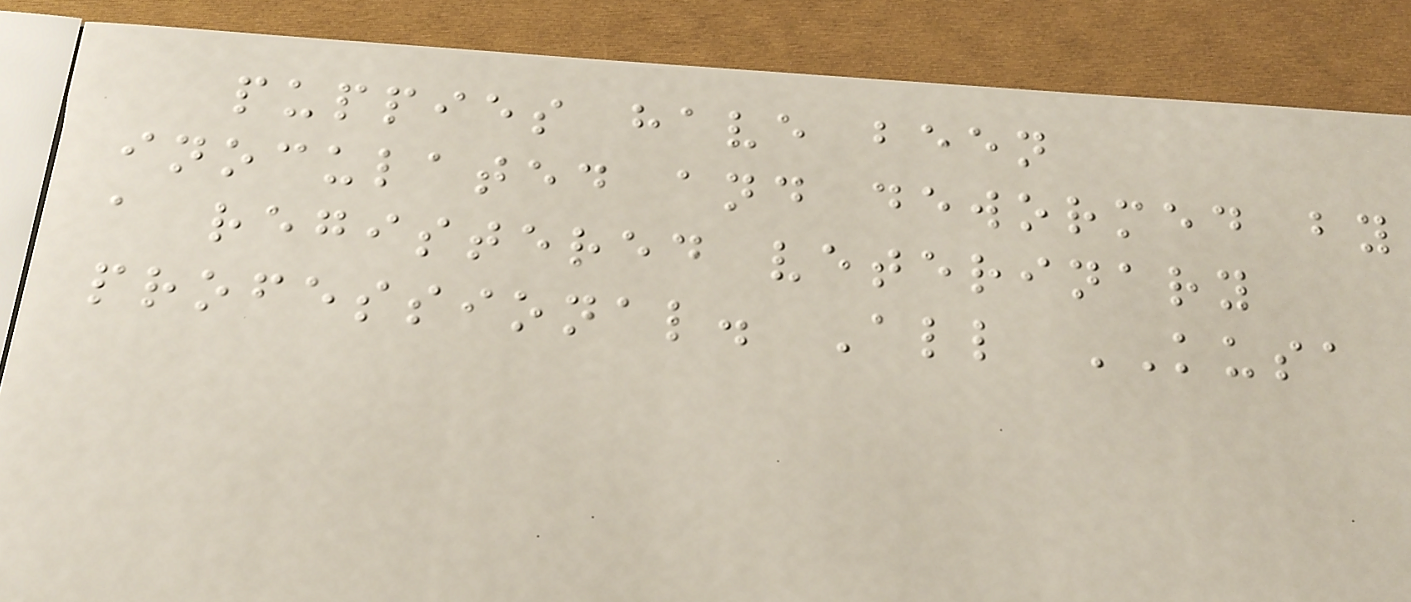puppies have been
inoculated and dewormed by
a registered veterinary
professional. All KUSA
